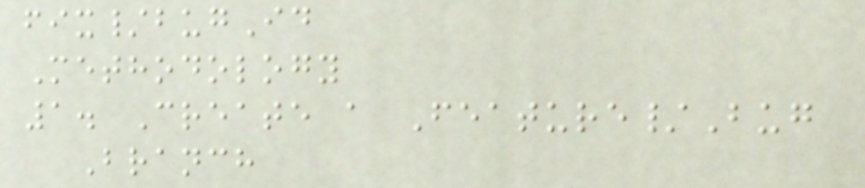fix/bugId
Methodology
1. Create a Feature/Bug
Branch
